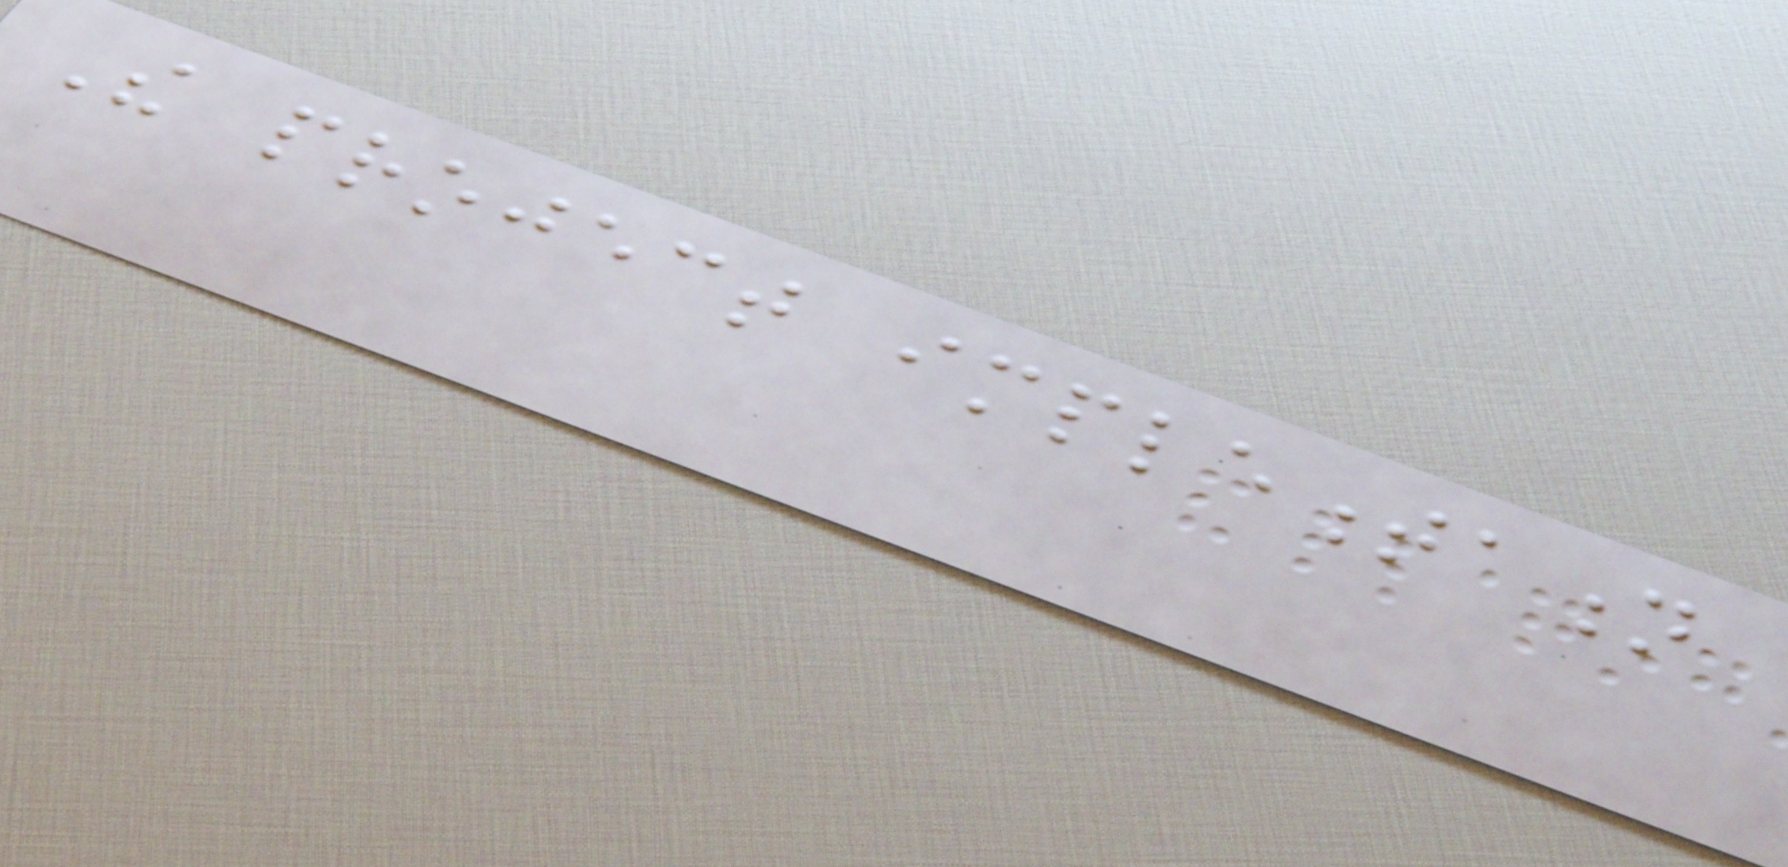The project implementation
